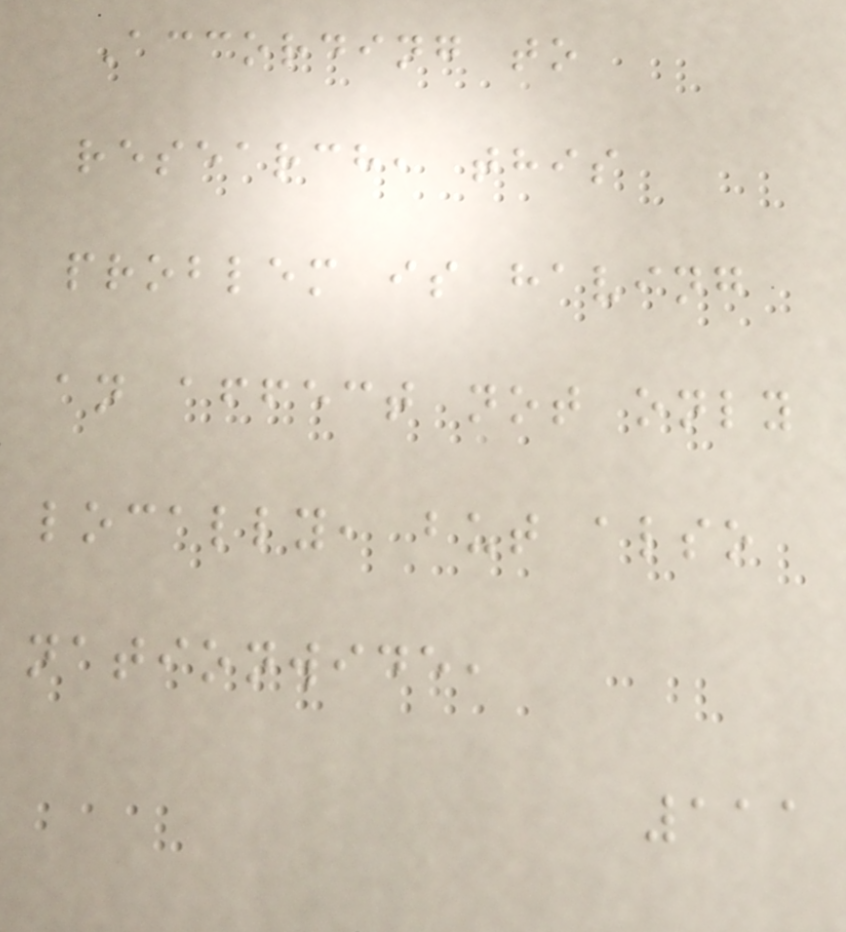According to
research, this
problem is having
an affect not only
locally, but also
nationwide,
111
